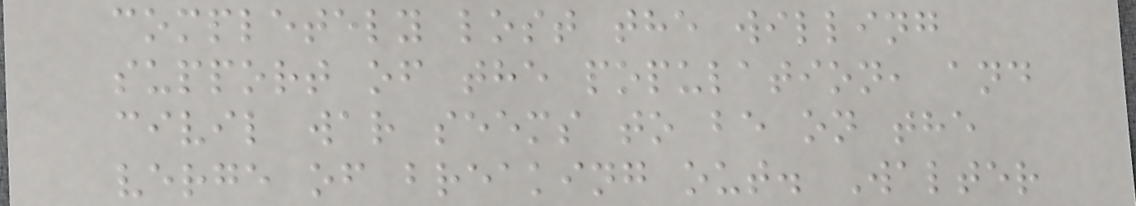completely lost the willing
support of the population, and
civil war seems to be on the
verge of breaking out. Walter
